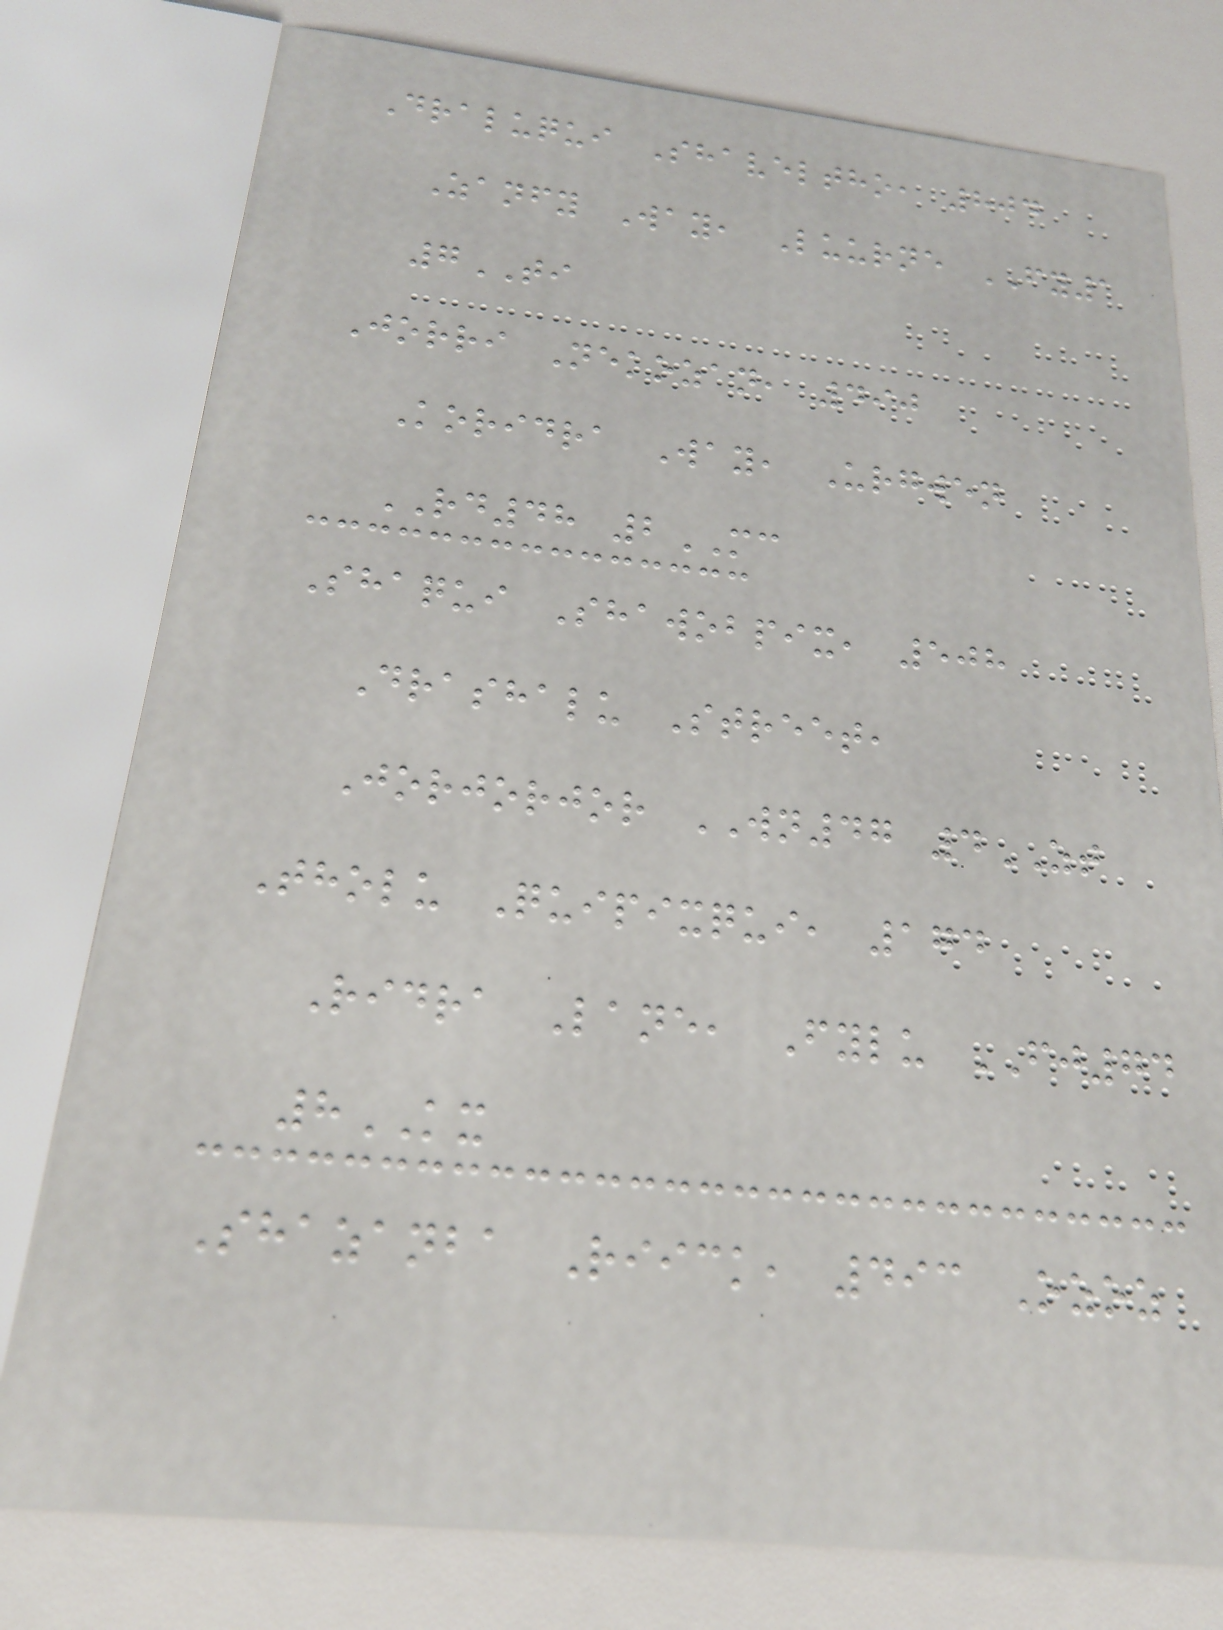Draluqui Shaveltho, 804
Zanfy Way, Luurne FY1
7TI
Jorri Nekozan, 490
Koridra Way, Urgwen
RD48 2MC
Shaqui Shawobpix, 508
Drashalu Street,
Jorjorjor WN47 4ZT
Tholu Quipixqui, 174
Ridra Lane, Fylu FJ74
8KX
Shazanba Riick, 493 Ozoz
